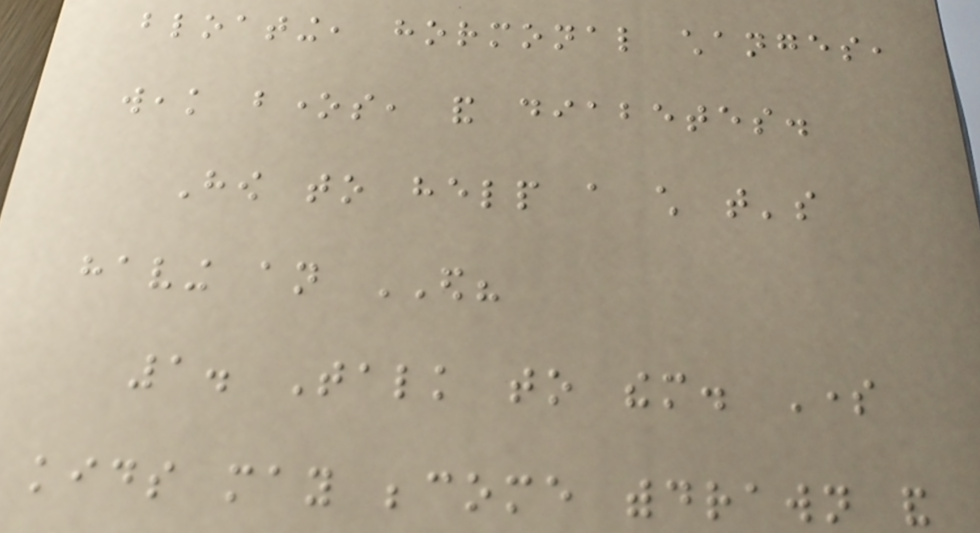bloating, hormonal changes,
weak bones, and diabetes.
How to help a child that's
having an ED?
1. Talk to them. Some
kids may become withdrawn and
